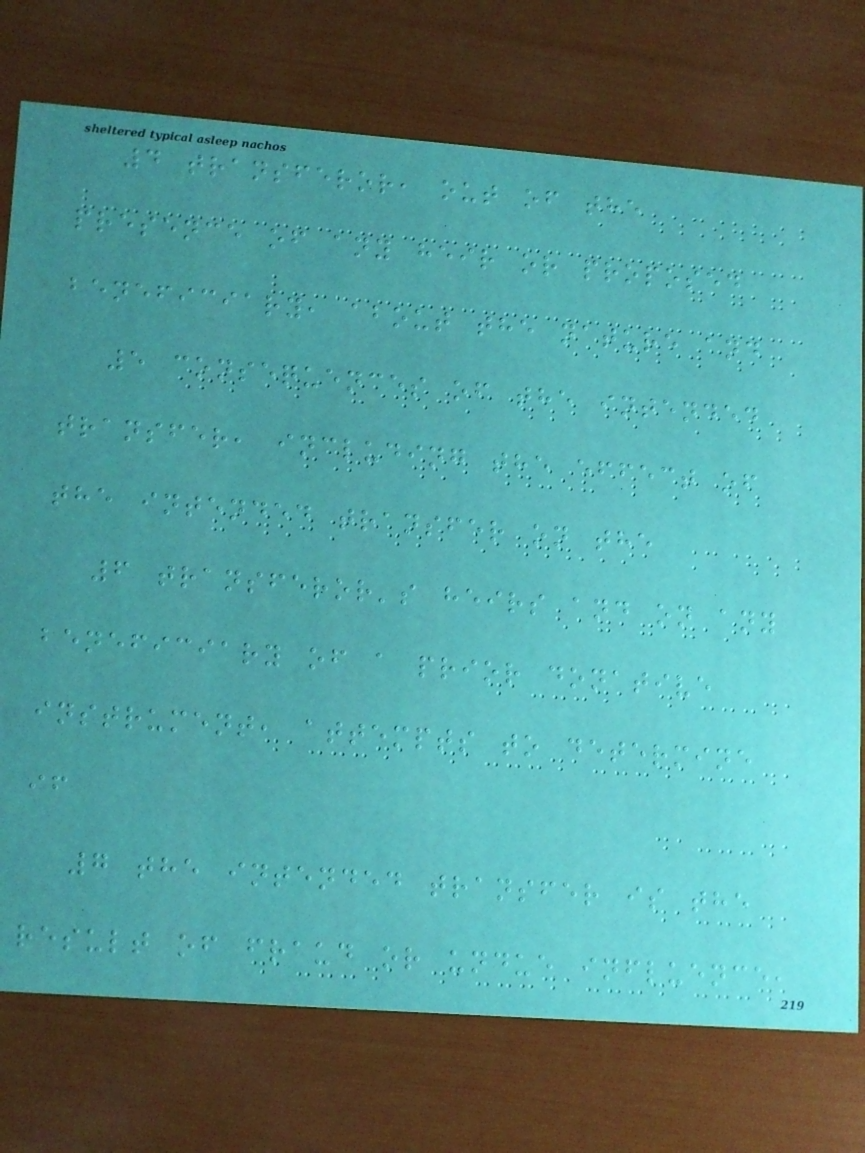4 transferor, out of the
presence of any heir or proposed
beneficiary, about the nature and
5 consequences of the intended
transfer, including the effect of
the intended transfer on the
6 transferor's heirs and on any
beneficiary of a prior donative
instrument, attempts to determine
if
7 the intended transfer is the
result of fraud or undue influence,
